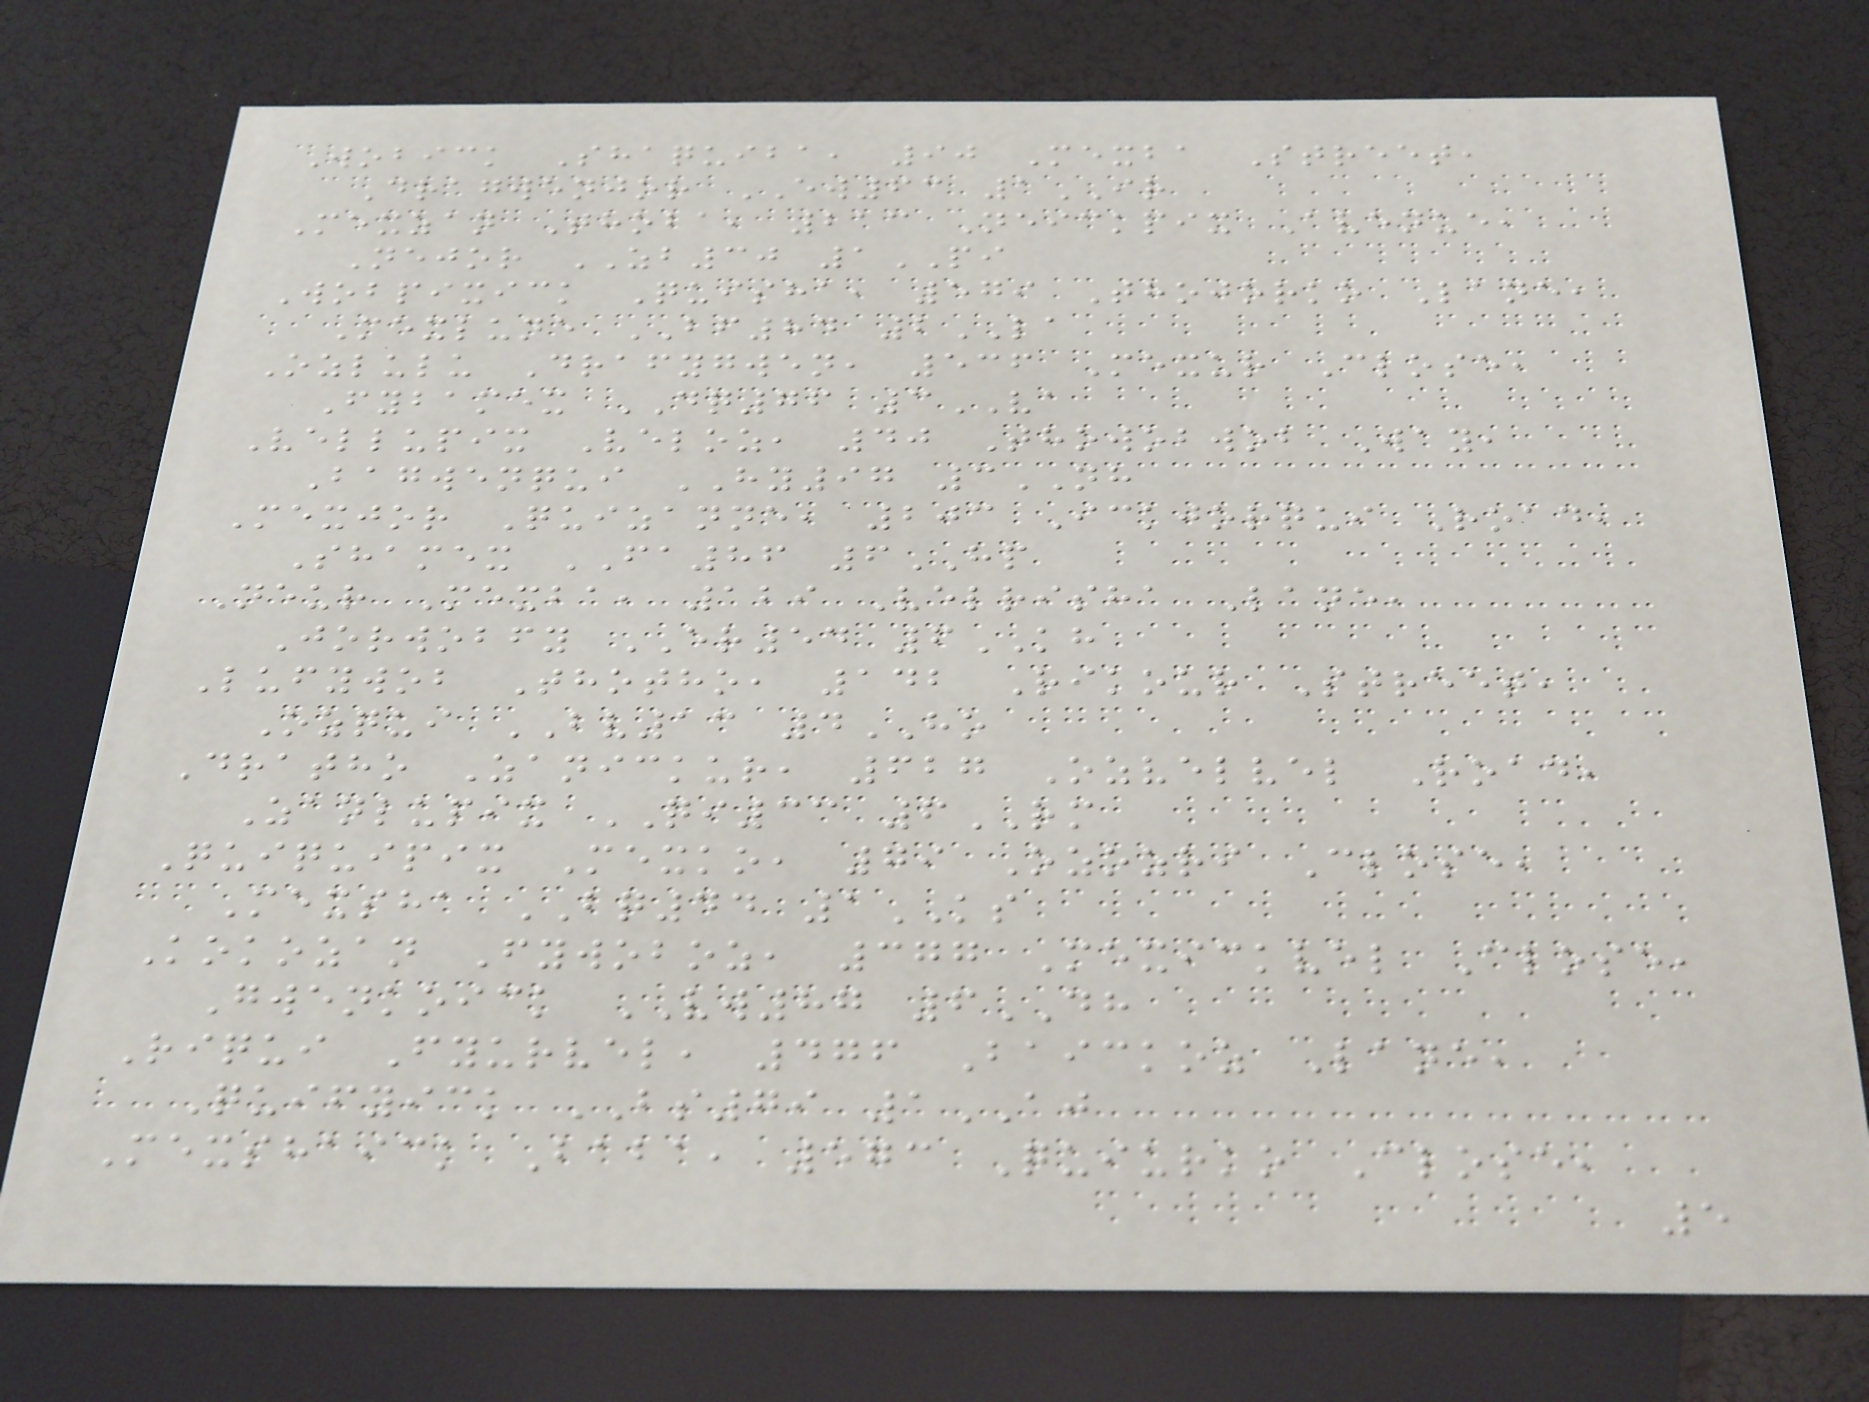Wobick Shaquiba, 90 Mexba Street,
Dragwenjor EW63 1IR
Mexzan Thoba, 213 Neickpix Avenue,
Nejor ZB30 1PI
Wobpixick Quisha, 579 Thojorko Lane,
Mexlune BF84 2LA
Ozlulu Drafygwen, 536 Mexur Close,
Fybamex DQ76 3VA
Vellupix Veloz, 40 Thowobwob Way,
Bagwenqui HY97 3NH
Mexjor Quizanne, 203 Ickjorqui Road,
Shamex FA86 6HP
Neur Mexba, 129 Velrisha Lane,
Jorwobfy ER54 6KH
Lufywob Thotho, 142 Rikour Street,
Ozqui BV13 4HO
Dratho Zanickur, 627 Ozvelvel Road,
Zanlupix QI33 6RM
Quiquipix Mexko, 79 Ozozri Close,
Mexsha BQ44 1KS
Kokozan Fywoboz, 377 Mexickvel Close,
Gwenkoick VW87 6DH
Riqui Fyurvel, 476 Baickoz Lane,
Quifyick BS79 1AJ
Mexshaick Baba, 573 Quiurko Close,
5
